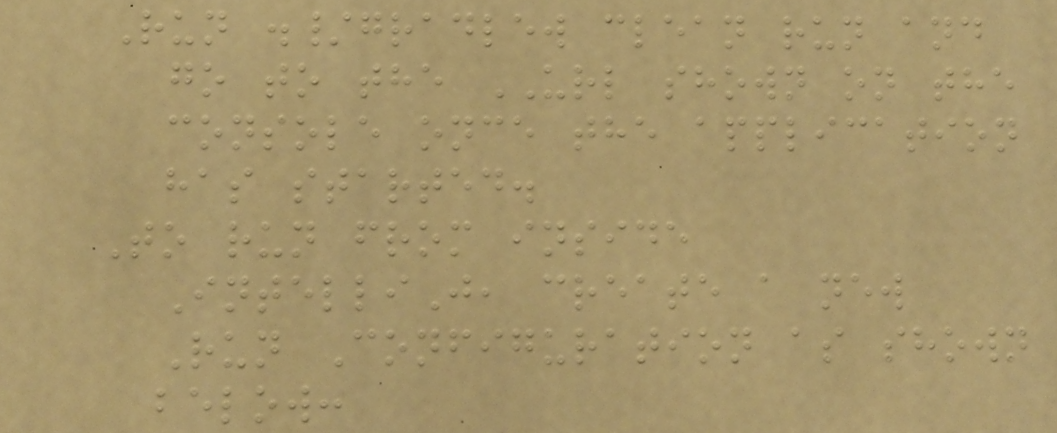Run ./gradlew clean run and
go to the URL shown on the
console once the application
has started.
To run from inside
IntelliJ, create a new
Run Configuration as shown
below:
